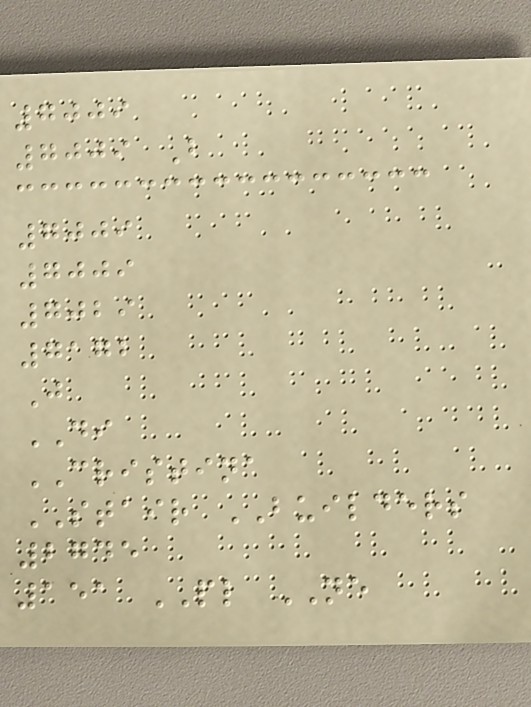7009
7009 B
7009
7009
7029
7172
J
DI
CRISTINA
STAIR BUILDERS
2745
151 PL NE
